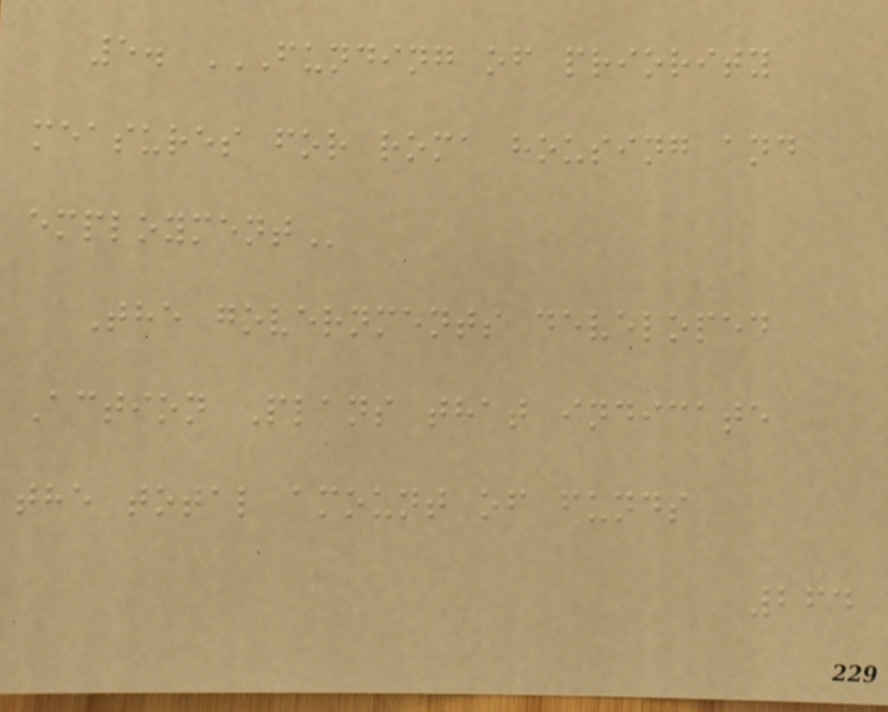5. FUNDING OF PRIORITY
MEASURES FOR ROMA HOUSING AND
EMPLOYMENT
The governments developed
Action Plans that indicate
the total amount of funds
264
